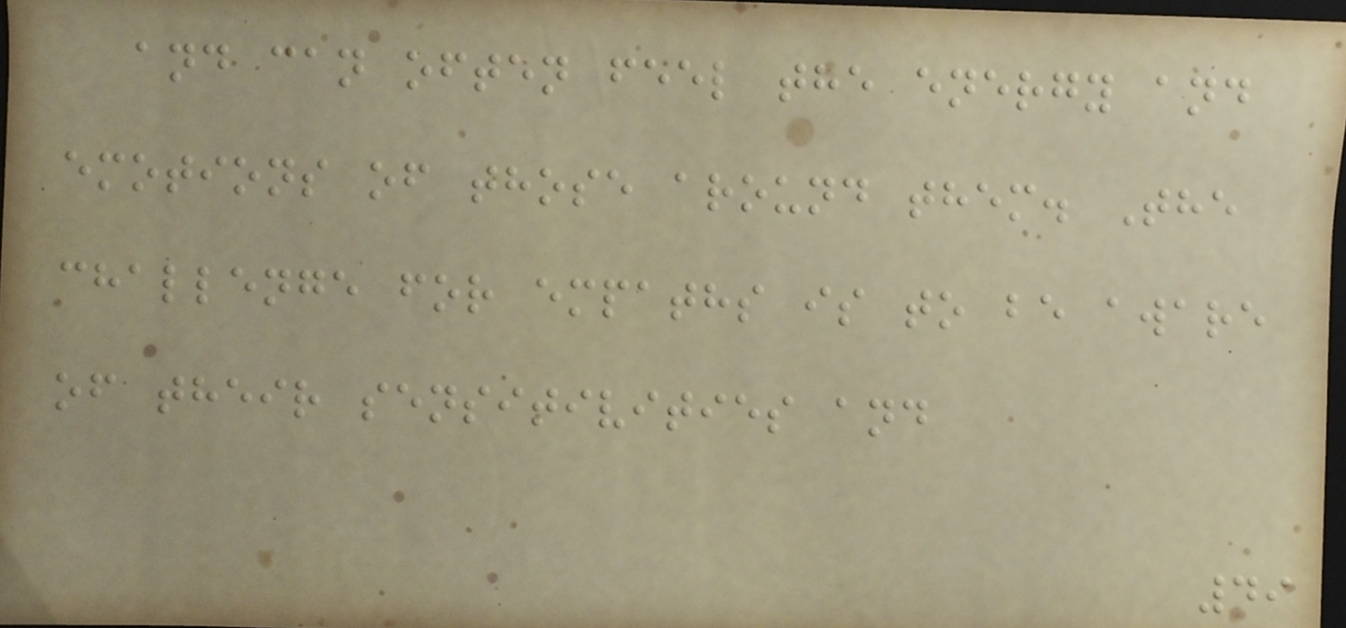and can often feel the energy and
emotions of those around them. The
challenge for empaths is to be aware
of their sensitivities and
49
